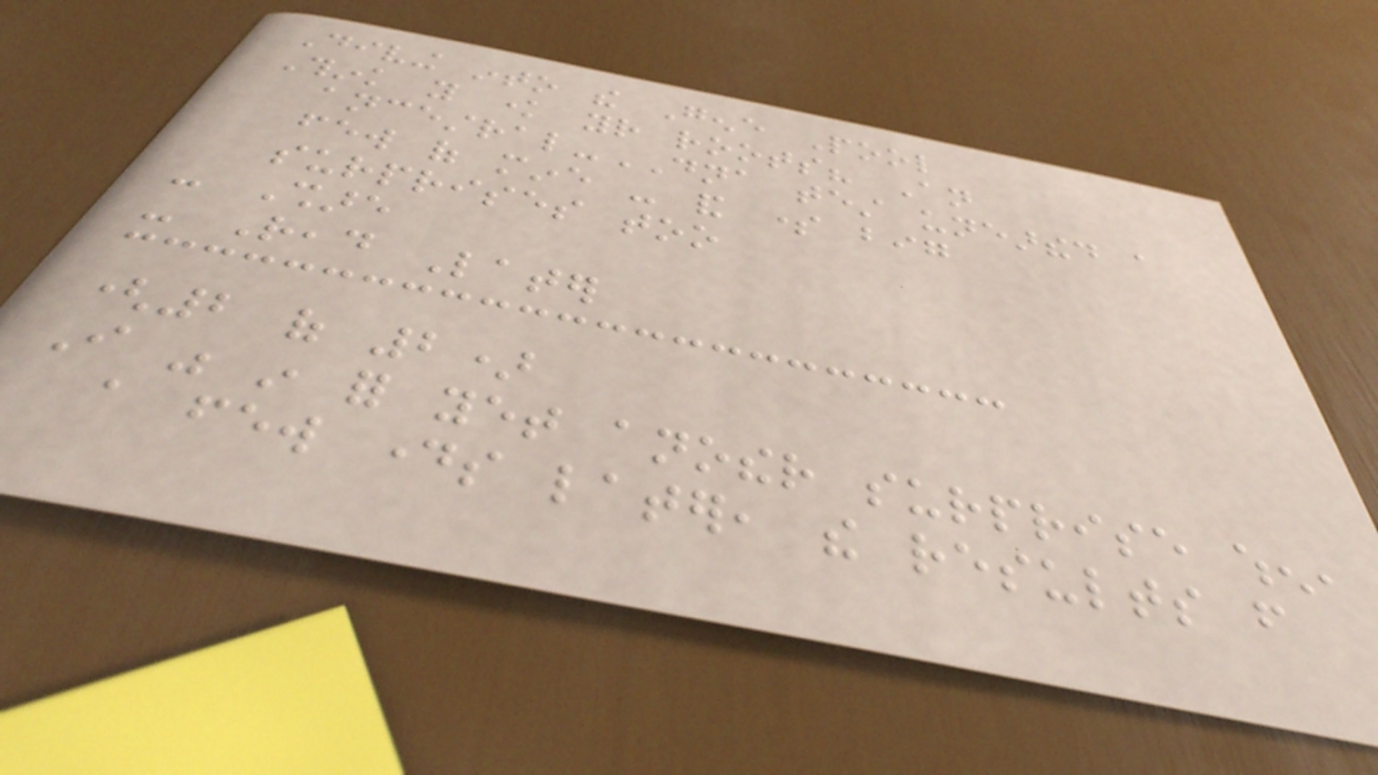Diving into the Gene Pool
Think you know your roots? An
ancestral-DNA test unearthed a
few of mine - and some big
surprises too
- Share
- Read Later
(2 of 2)
I was in for yet another surprise when,
a few days later, the results from
